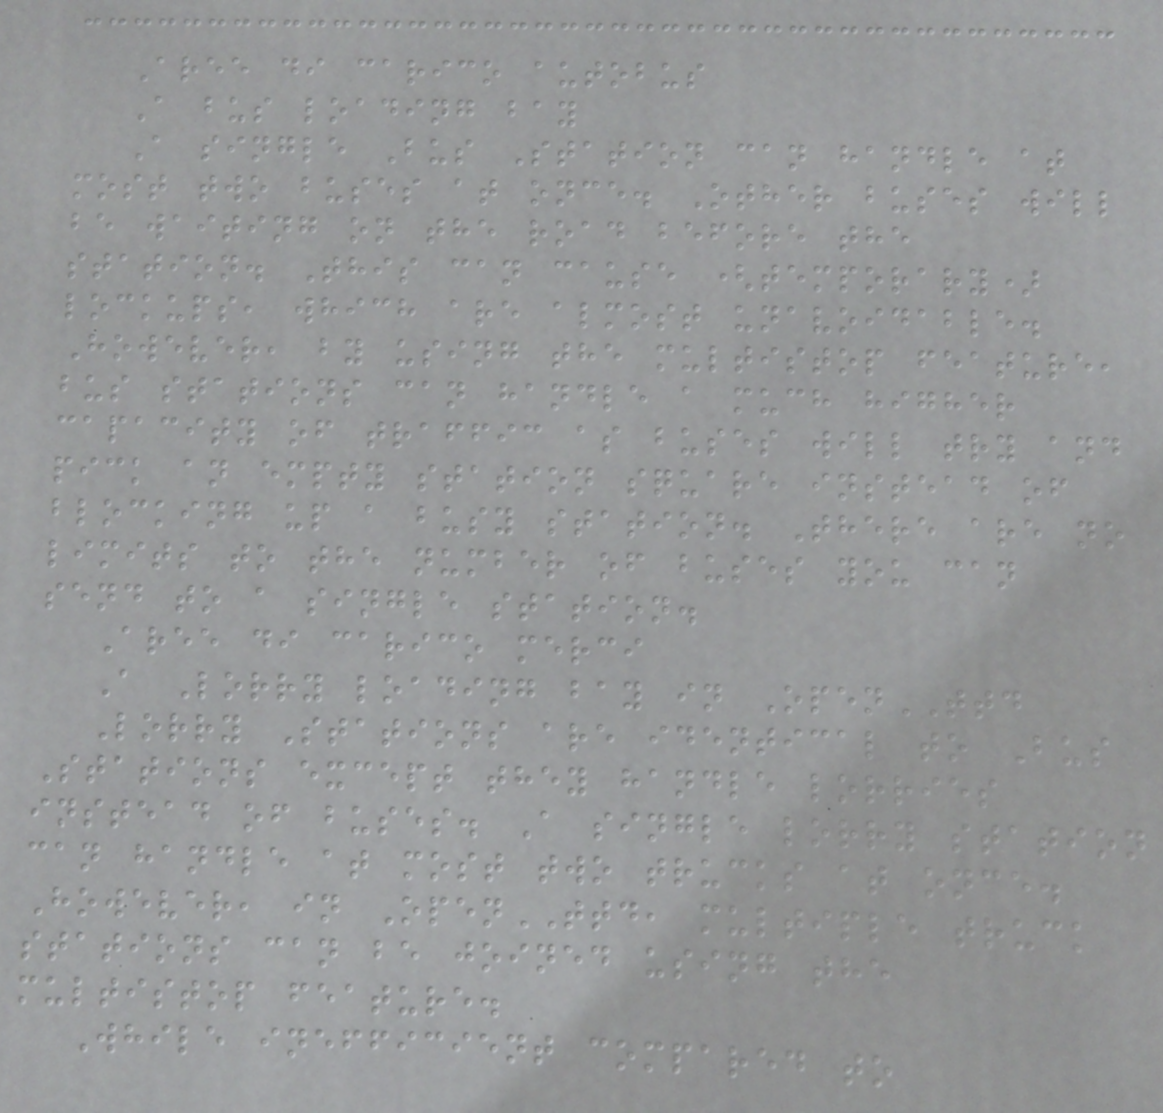Aree di carico autobus
A bus loading bay
A single Bus Station can handle at
most two buses at once. Other buses will
be waiting on the road before the
station. This can cause (temporary)
lockups, which are almost unavoidable.
However, by using the multistop feature,
bus stations can handle a much higher
capacity of traffic as buses will try and
pick an empty station square instead of
blocking up a busy station. There are no
limits to the number of buses you can
send to a single station.
Aree di carico merci
A Lorry loading bay in OpenTTD
Lorry Stations are identical to Bus
Stations except they handle lorries
instead of buses. A single lorry station
can handle at most two trucks at once.
However, in OpenTTD, multiple truck
stations can be joined using the
multistop feature.
While inefficient compared to
